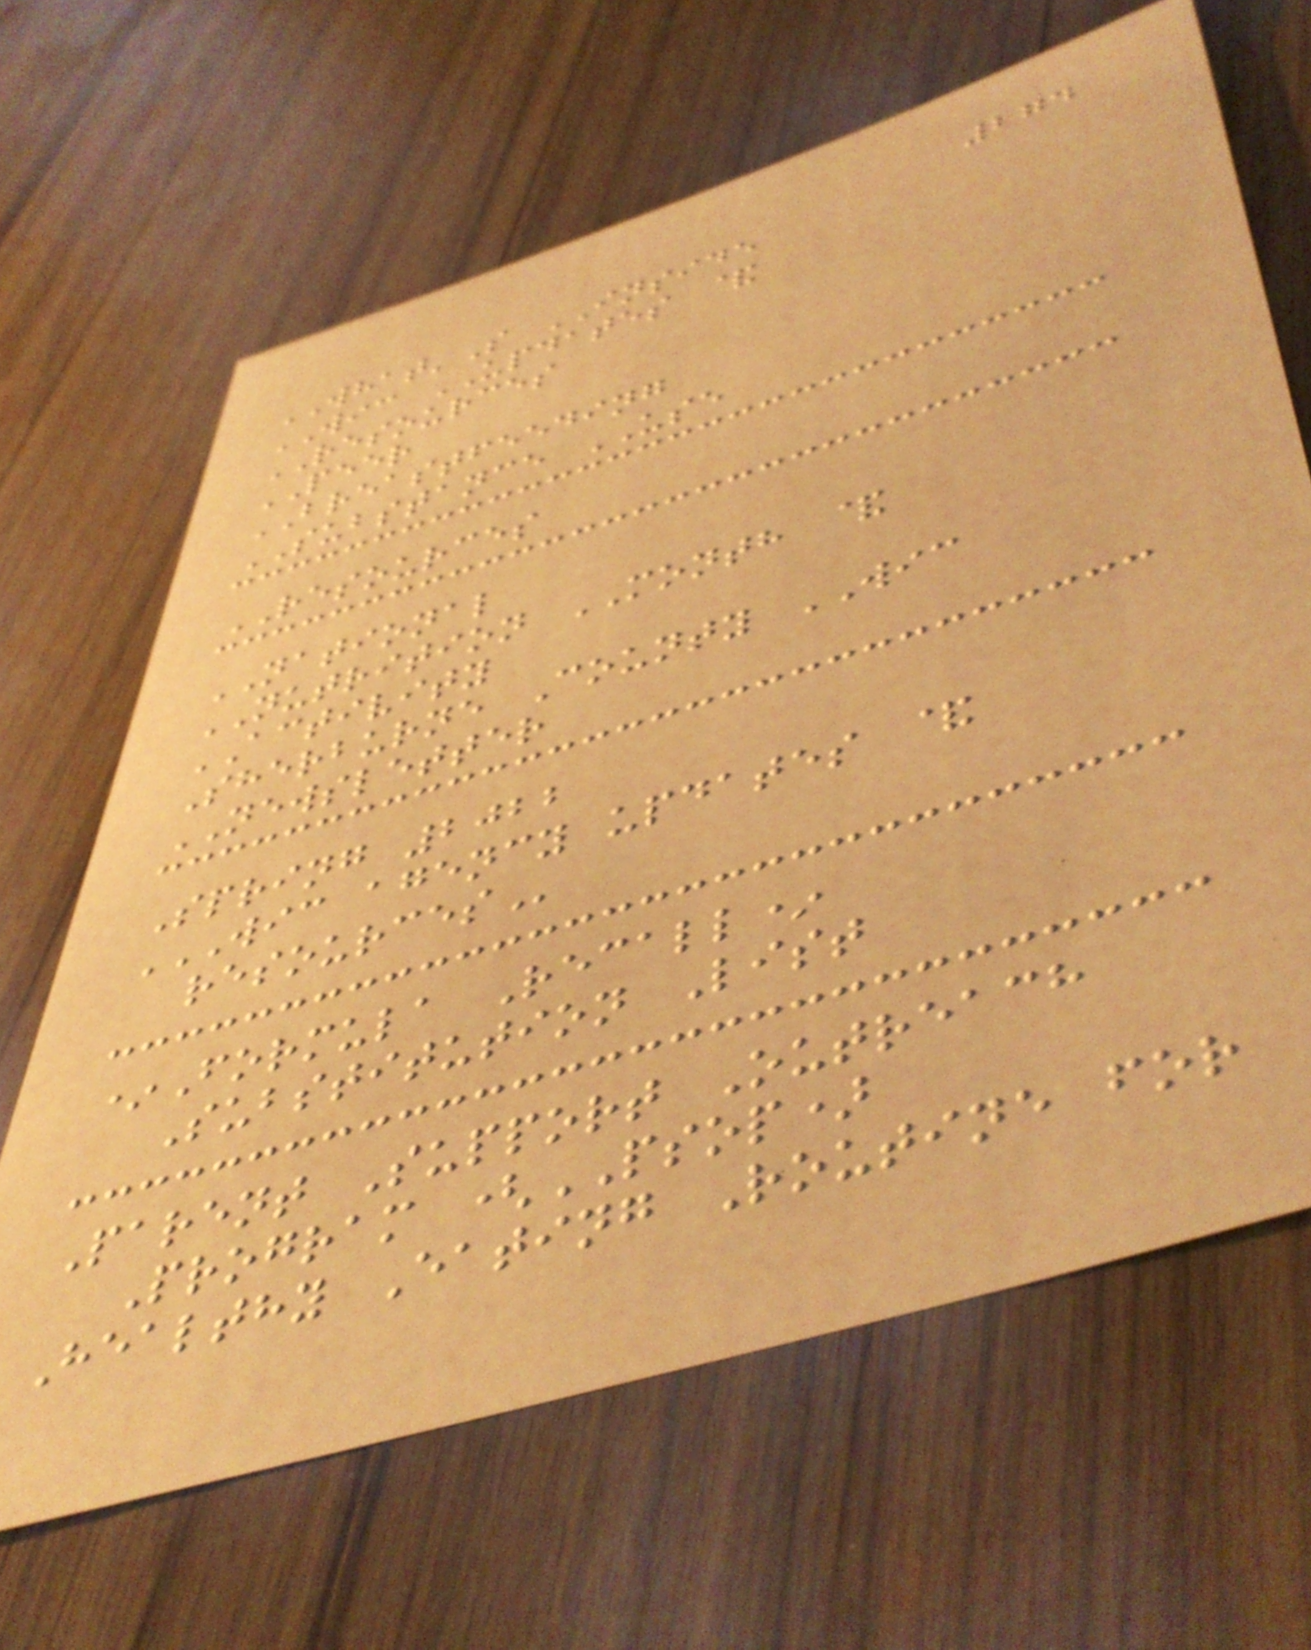274
WHAT'S INSIDE
WIC UPDATES &
RESOURCES
PEER
BREASTFEEDING
SUBSTANCE USE
RESOURCES
NATIONAL
NUTRITION MONTH &
ACTIVITY
Sherburne County WIC
NEWSLETTER
Spring 2022
WIC AGENCY UPDATES &
RESOURCES
*Formula Recall*
Substitution List
Parent Support Outreach
Program (PSOP)
Healthy Eating Routine for
